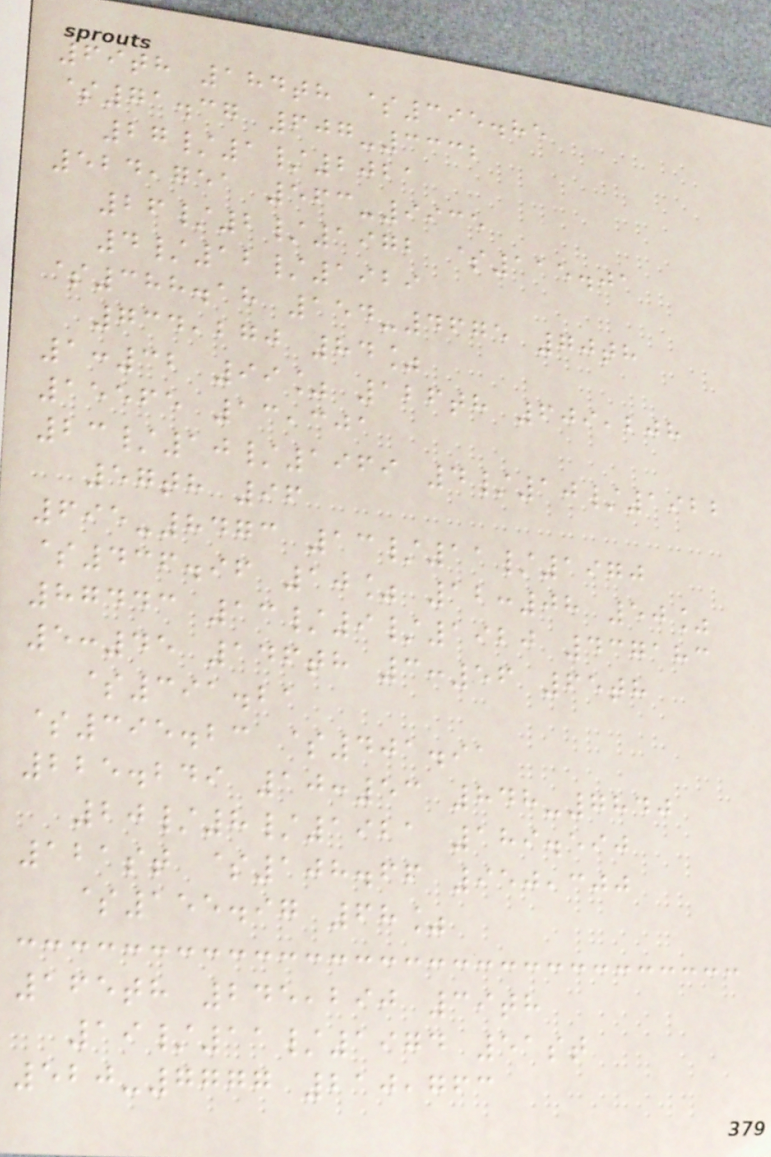69th 184th $395.85
$71.37 607-3332
27/1/2021
524,751 563-9935
26/2/1972 $115.01
4/12/1929
$388.18 154-4675 70th
734,270 84%
1:32 99% 126th 609,208
15565 13,301
23/10/1969 4/10/1922
57th 96
695-8473 13/11/1970
$436.96 10% 12:08 50%
87443 13/9/1920 437183
5:45 146th 3:56 65th
$391.21
$395.23 $401.91
225.249 10:53 848-7840
20/8/1921 189.590
121st $108.66 950,300
$155.97 68%
165th 245,290 39th
19/11/1974 51st
520-7777 210,763
